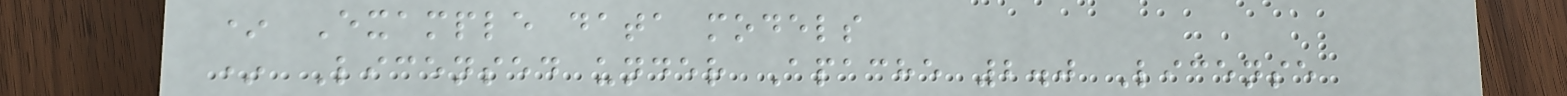* Example data models
* Licensed under Apache 2.0 License
